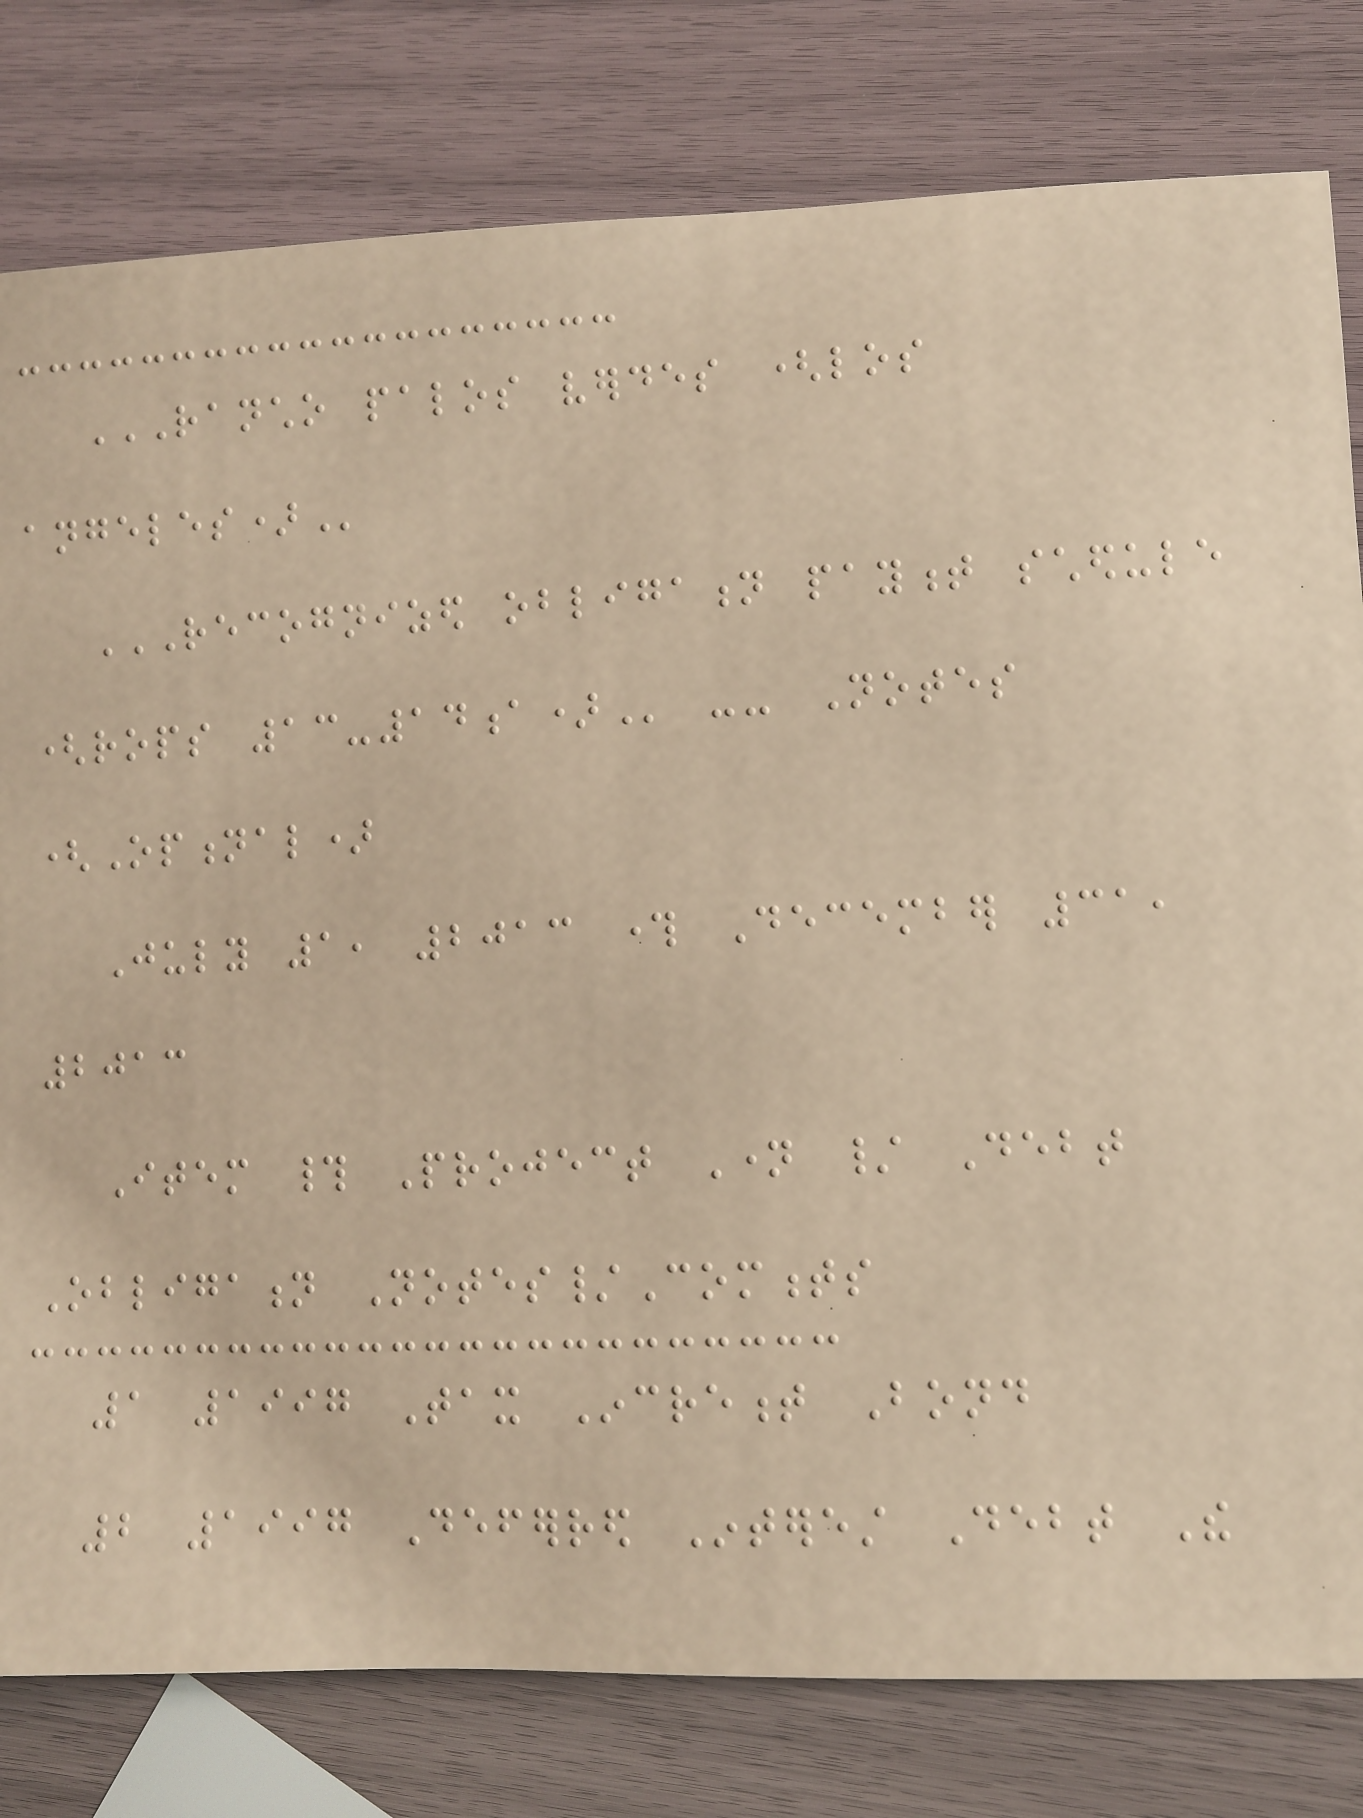RANCHO PALOS VERDES (LOS
ANGELES)
RECOGNIZED OBLIGATION PAYMENT SCHEDULE
(ROPS 13-14A) -- Notes
(Optional)
July 1, 2013 through December 31,
2013
Item # Project Name / Debt
Obligation Notes/Comments
1 1997 Tax Increment Bond
2 1997 Deferred Interest Debt The
